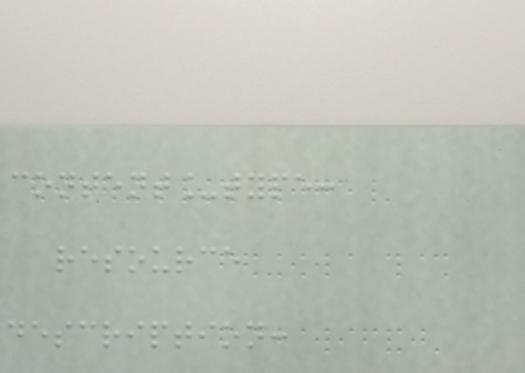content_type:
resource
description:
